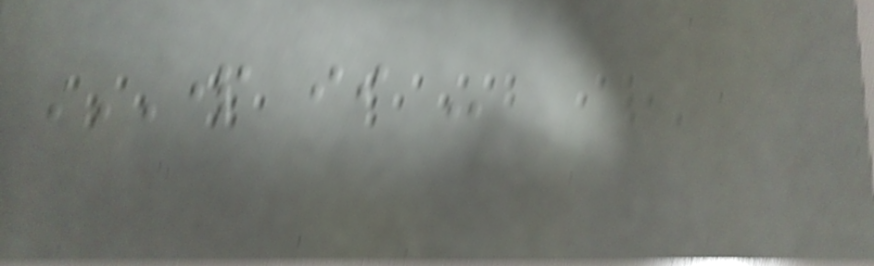PART II -
